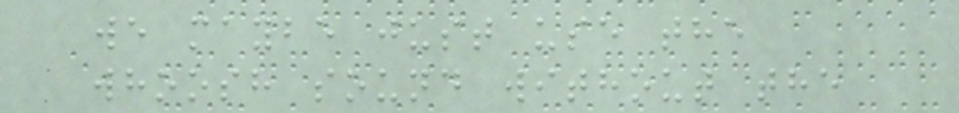we maybe just use the
whoosh sound without the
